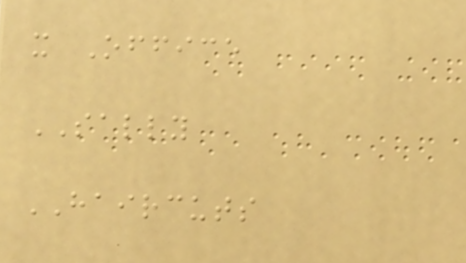x Office
SALLY
HAIRCUTS
